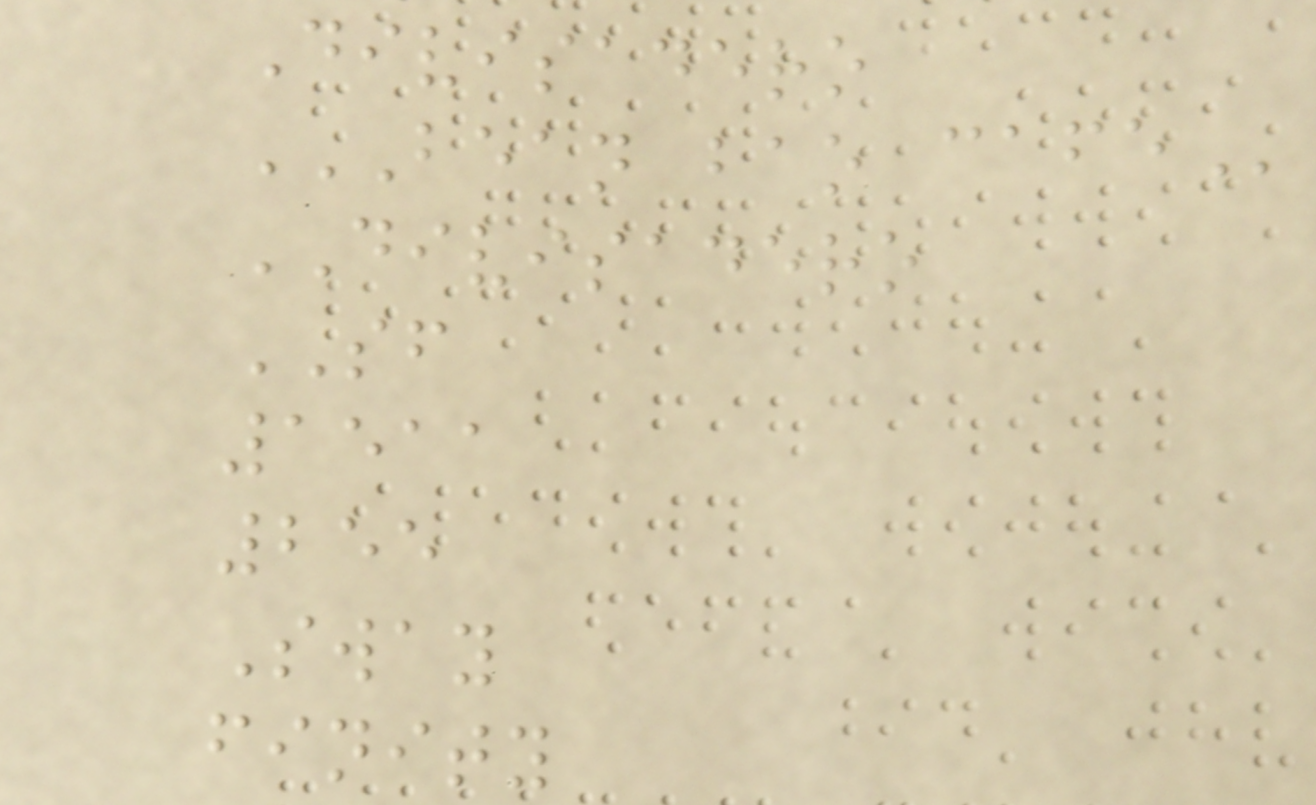Divisadero
BEAN BAO CAFE
DIVISADERO
SF
1511
255
Sway
finity
